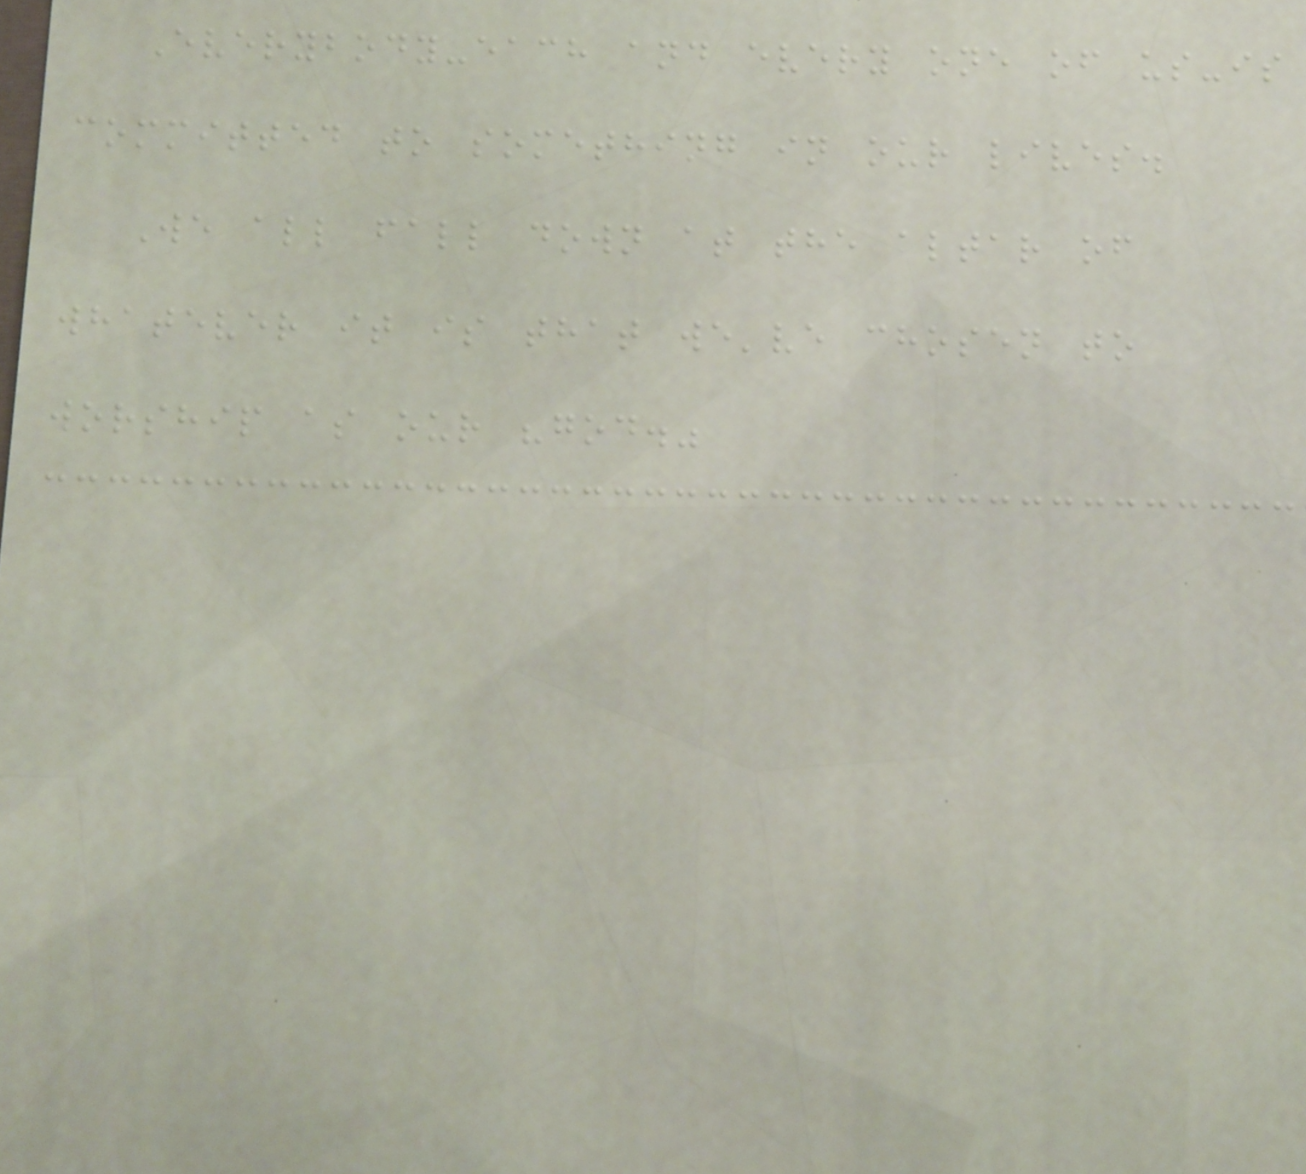Everybody-each and every one of us-is
committed to something in our lives.
We all fall down at the altar of
whatever it is that we've chosen to
worship as our "god."
